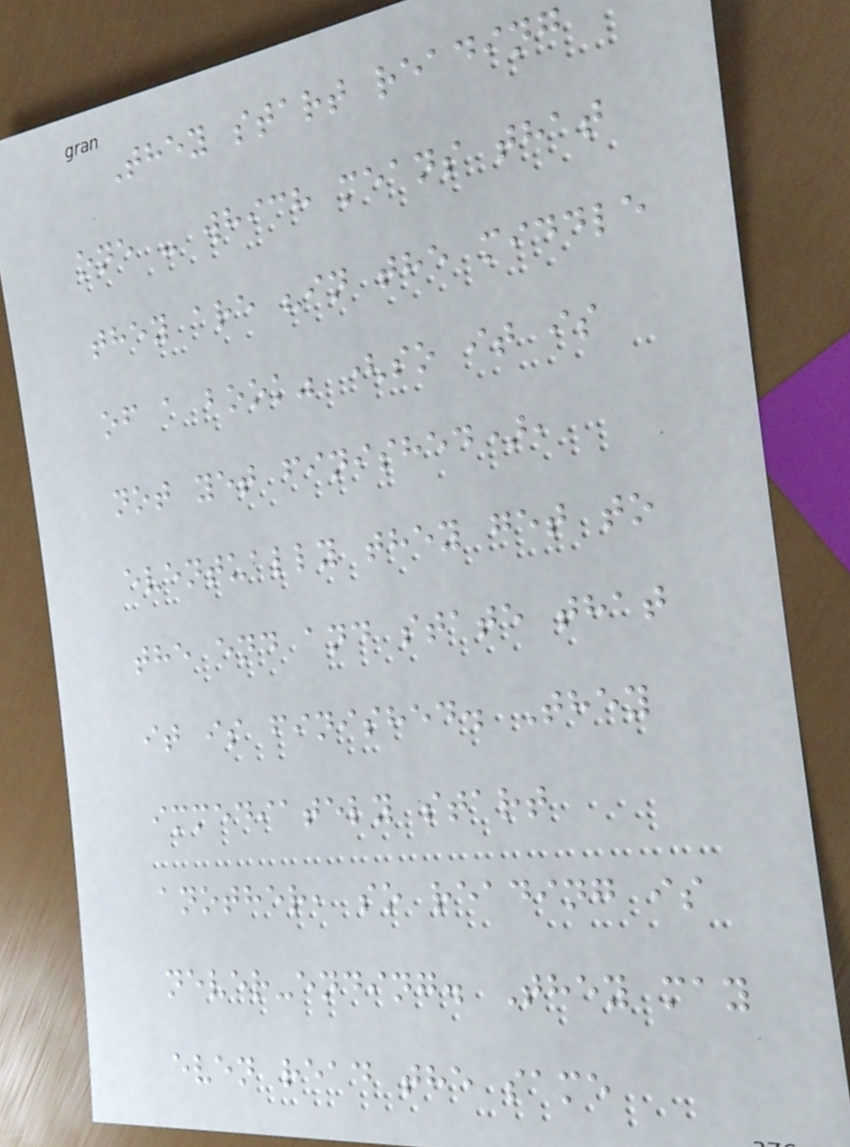They start reading
one - which means that
they are "in the middle
of a book" (so it is
not yet finished),
eventually they get to
the end and state that
it is finished. They
immediately start
another, so reading is
never-ending. They may
even read the same
